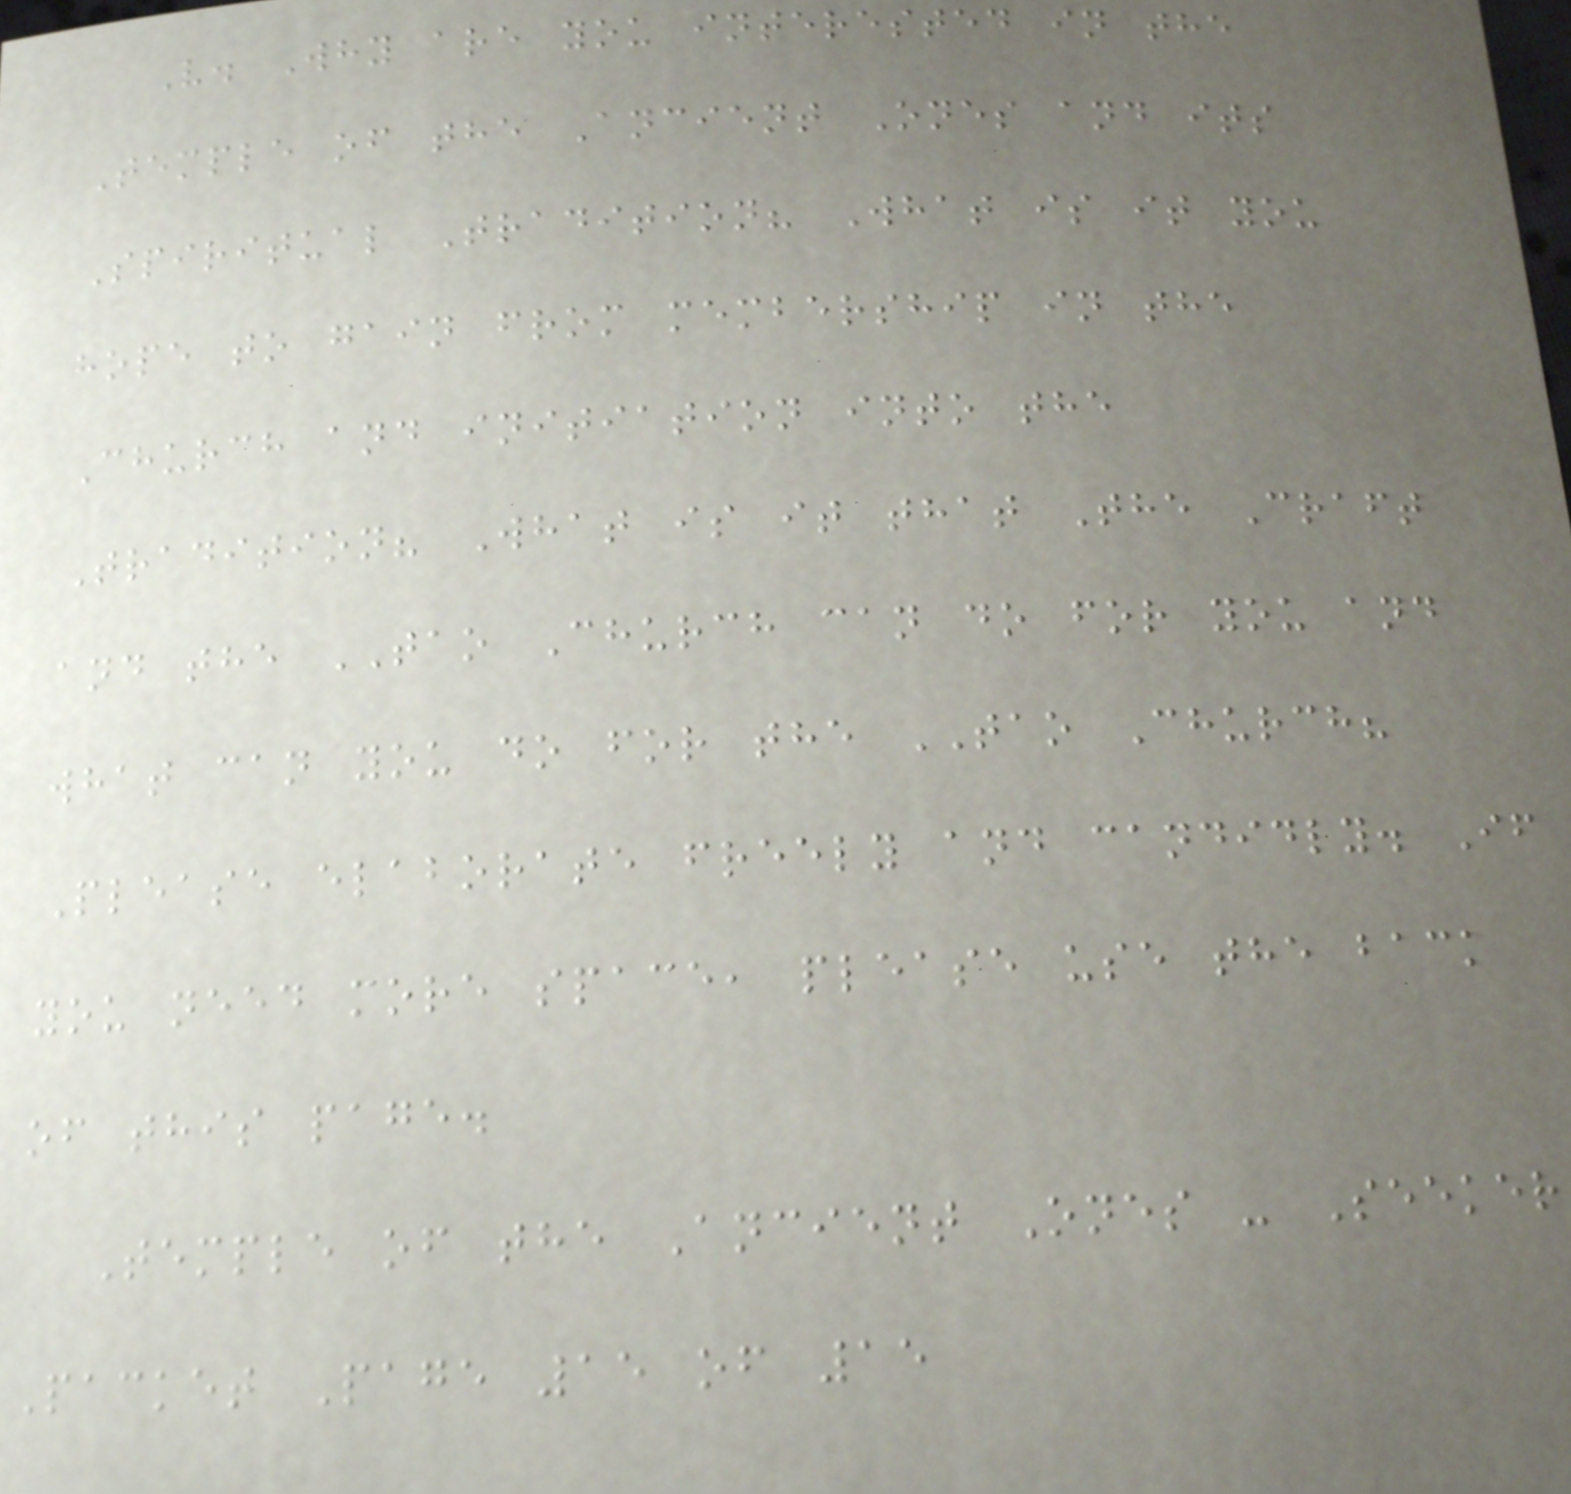V. Why are you interested in the
Temple of the Ancient Ones and its
Spiritual Tradition? What is it you
hope to gain from membership in the
Church and initiation into the
Tradition? What is it that The Craft
and the TAO Church can do for you and
what can you do for the TAO Church?
Please elaborate freely and candidly. If
you need more space, please use the back
of this page.
Temple of the Ancient Ones - Seeker
Packet Page 15 of 15
